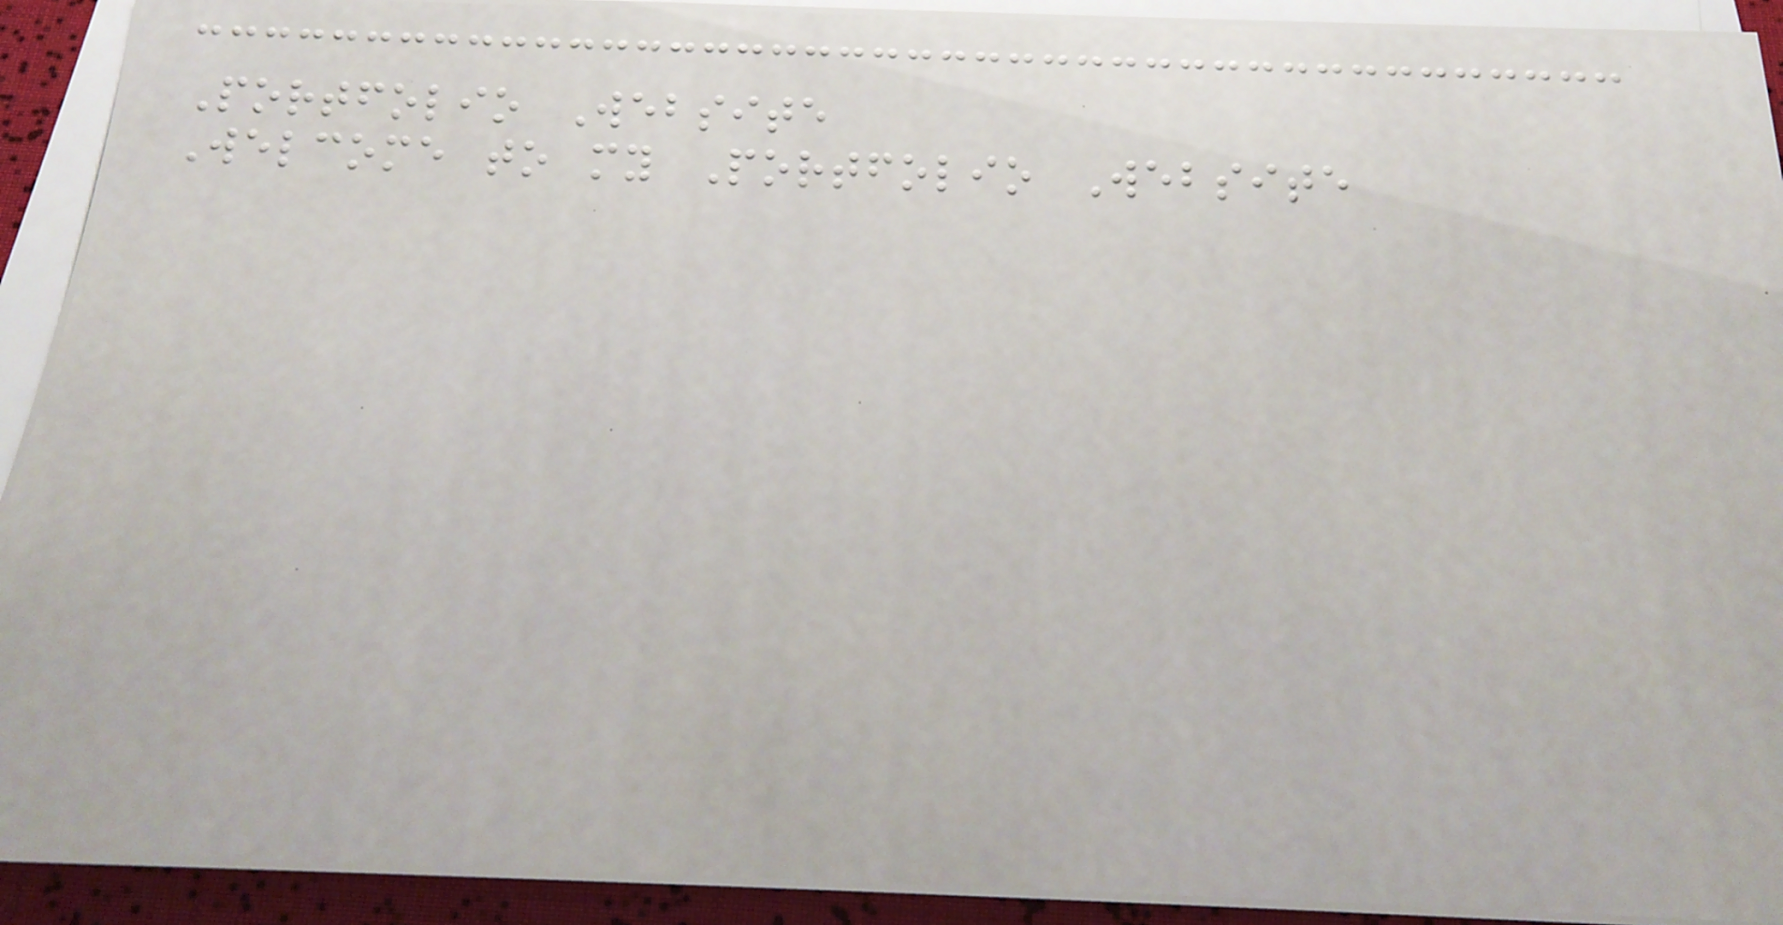Portfolio Website
Welcome to my Portfolio Website
